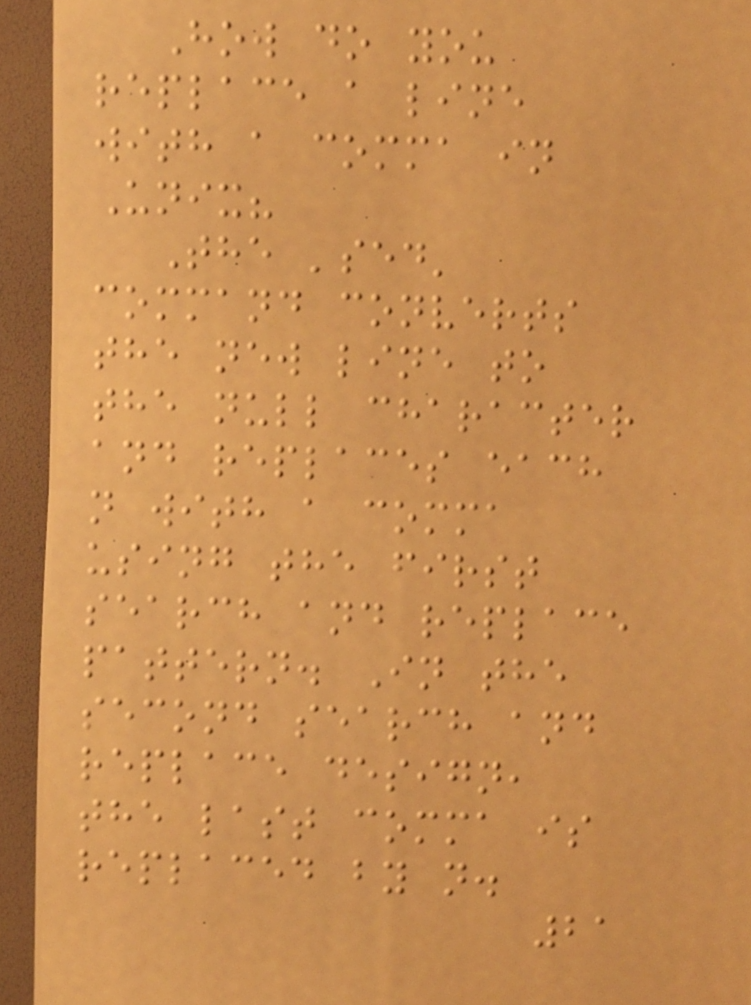How do you
replace a line
with a comma in
Unix?
The 'sed'
command converts
the new line to
the null character
and replaces each
n with a comma
using the first
search and replace
pattern. In the
second search and
replace design,
the last comma is
replaced by n.
21
